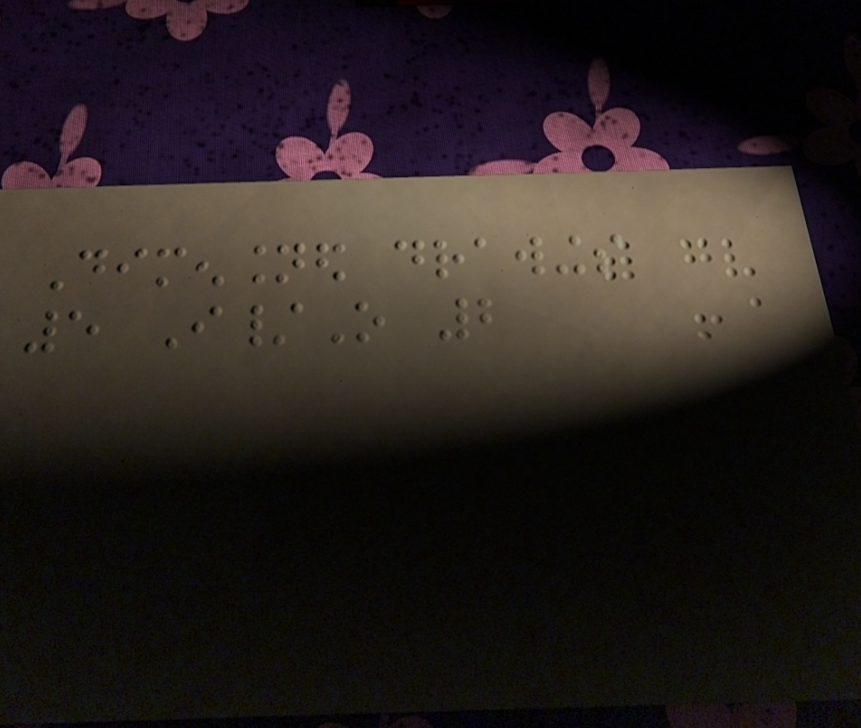Dimensioned drawings
5 I/O 2
